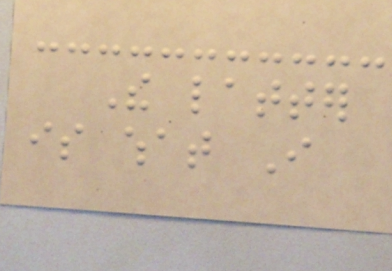The latter
is what I
